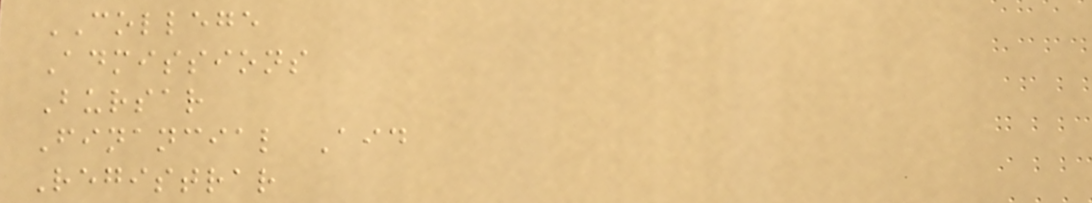COLLEGE
Admissions
Bursar
Financial Aid
Registrar
